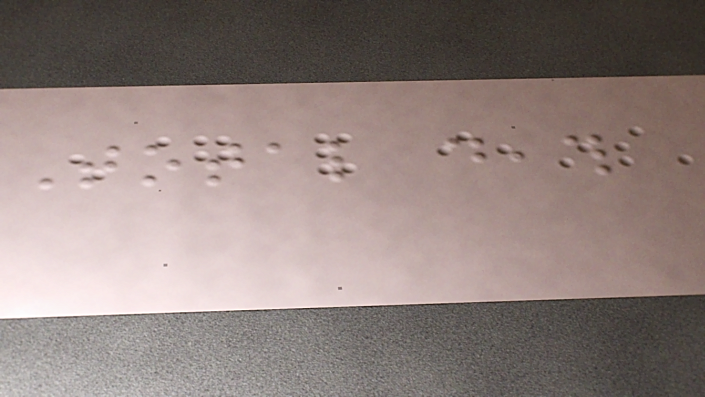Total death
